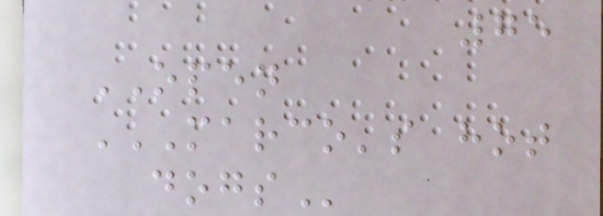75
OPEN
MARCO'S HOT
DOGS
